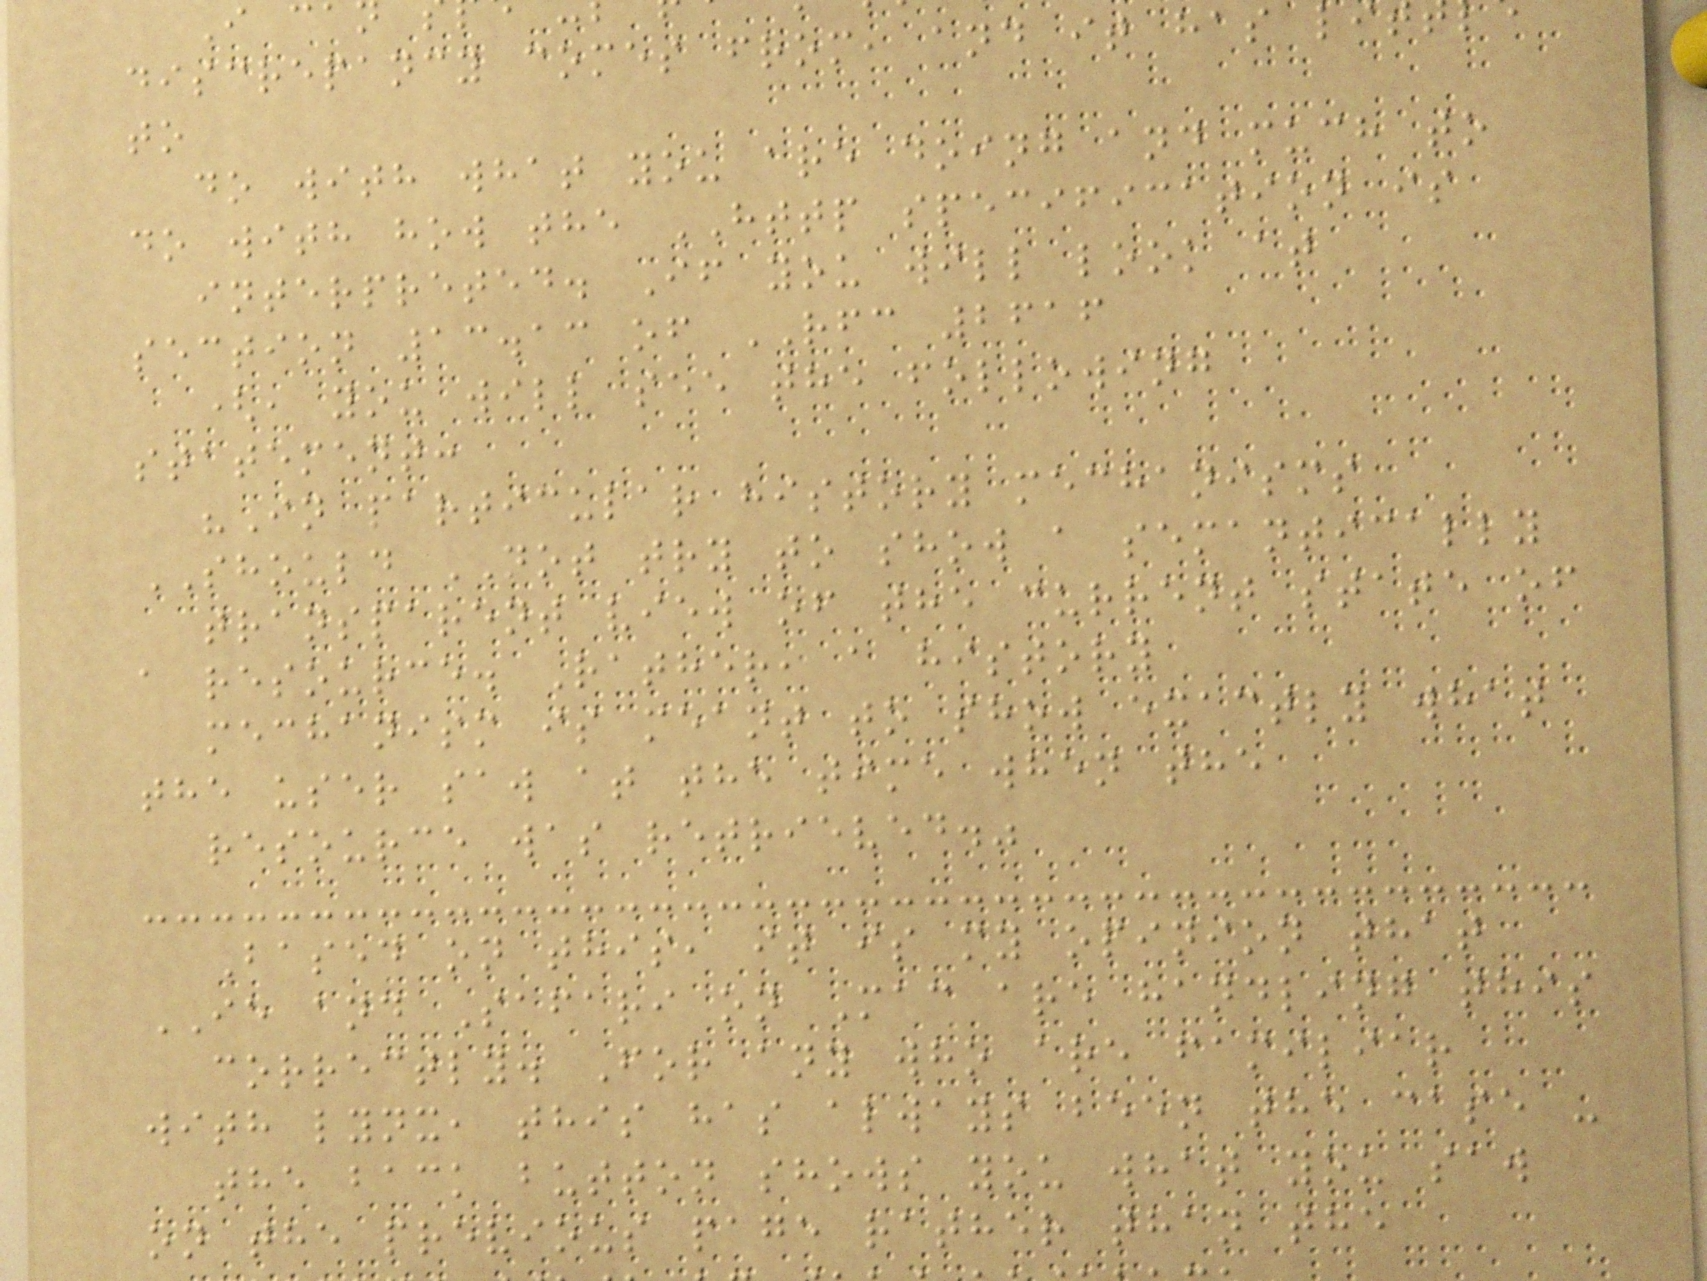discrepancy comes from, and it has li
to
do with what you are doing and much to
do with how the HTTP specification is
interpreted. If you will look at
section 13.13 of RFC 2616
(, you will see the following
statement:
"In particular history mechanisms
SHOULD NOT try to show a semantically
transparent view of the current state of
a resource. Rather, a history
mechanism is meant to show exactly what
the user saw at the time when the
resource was retrieved."
Based on this, it is my opinion that
IE and Safari on Mac are handling this
correctly. For any who are familiar
with lynx, this has always been the case -
the back button shows you what you saw
on the previous page rather than the
